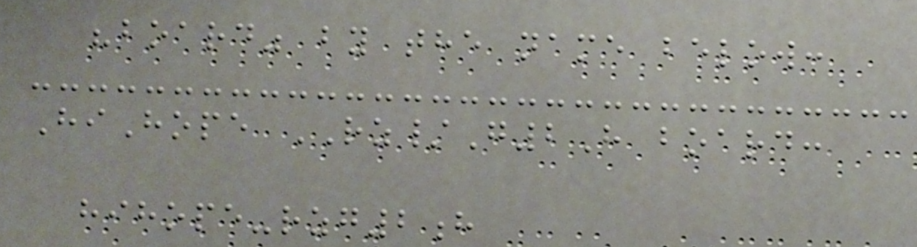"board" by the name below:
HiHope RZ/G2H board:
hihope-rzg2h
